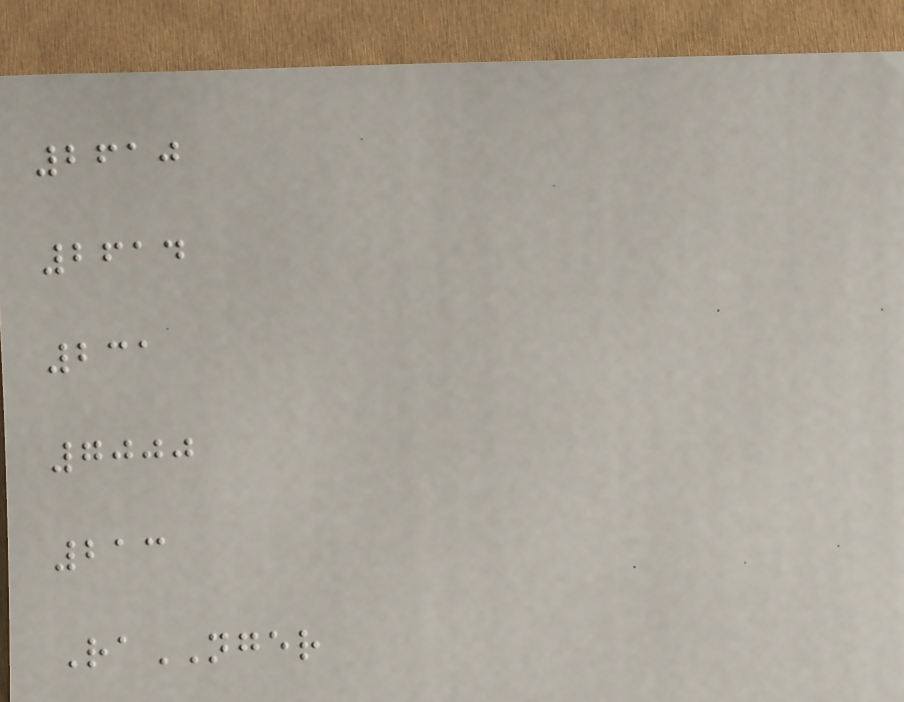2610
2614
231
7000
213
RaNGER
